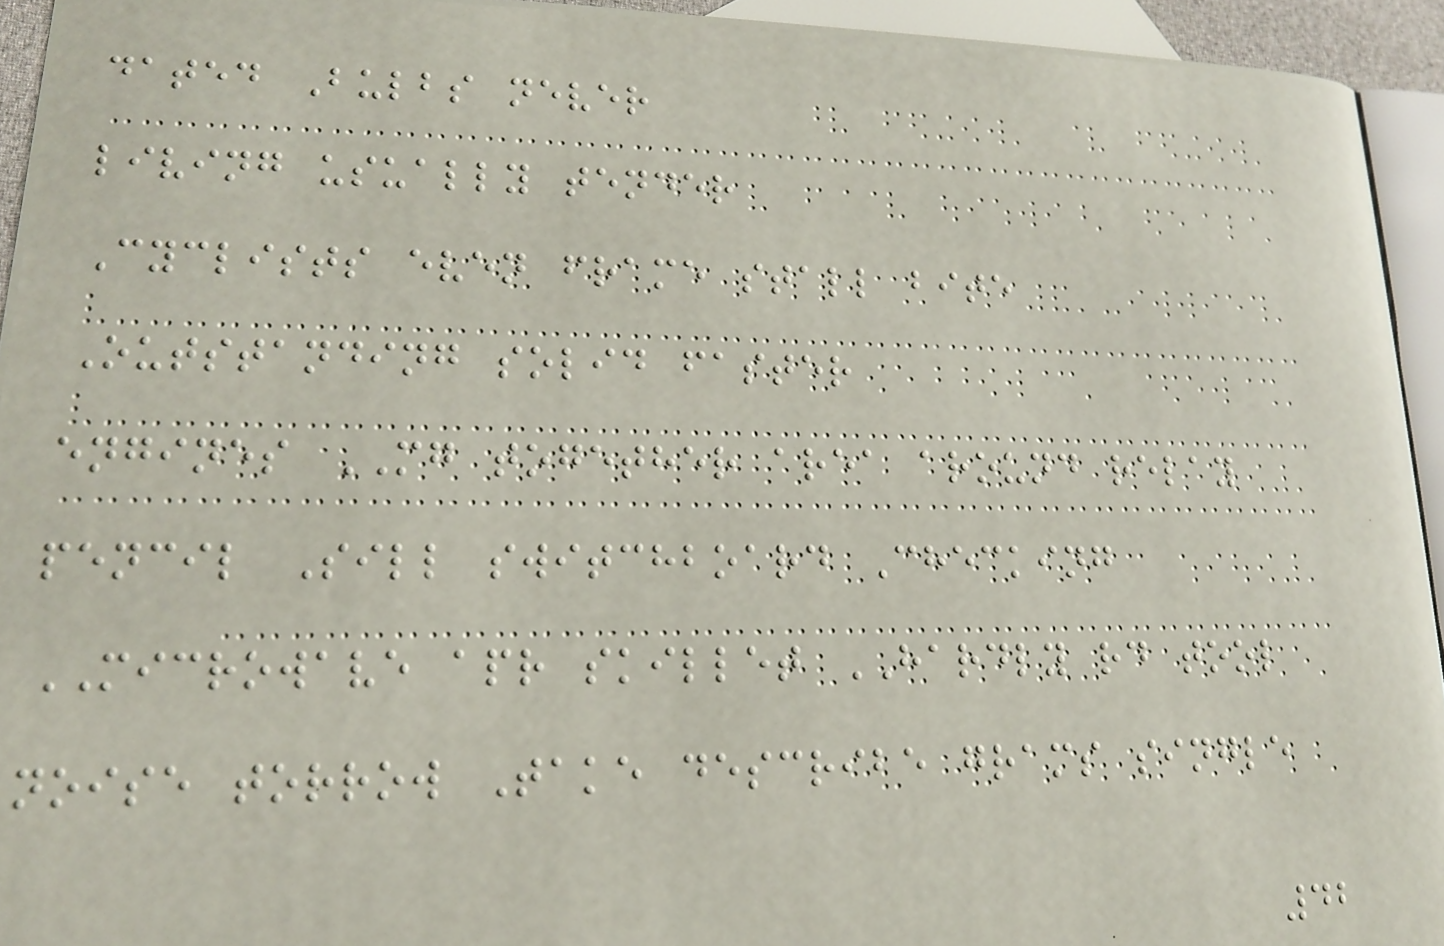dated Bulbs never
living usually tender
Cyclists even frame stall bite
Outstanding solid faster
engines MG together area around relay
pencil Sill switchboard Checking
MICROWAVE apr skillet HARDLY rd tool
noise torrow Take describe grams single
42
